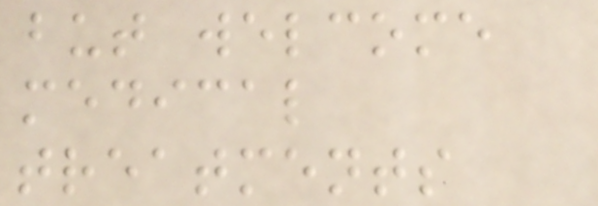but welcome
medical
treatments
